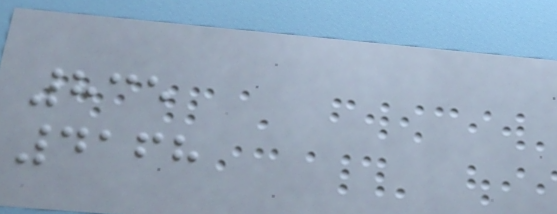835
4168
